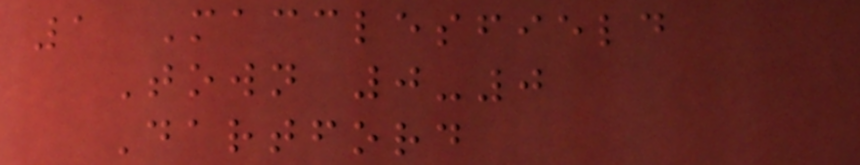1 Macclesfield
Town 0-0
Dartford
